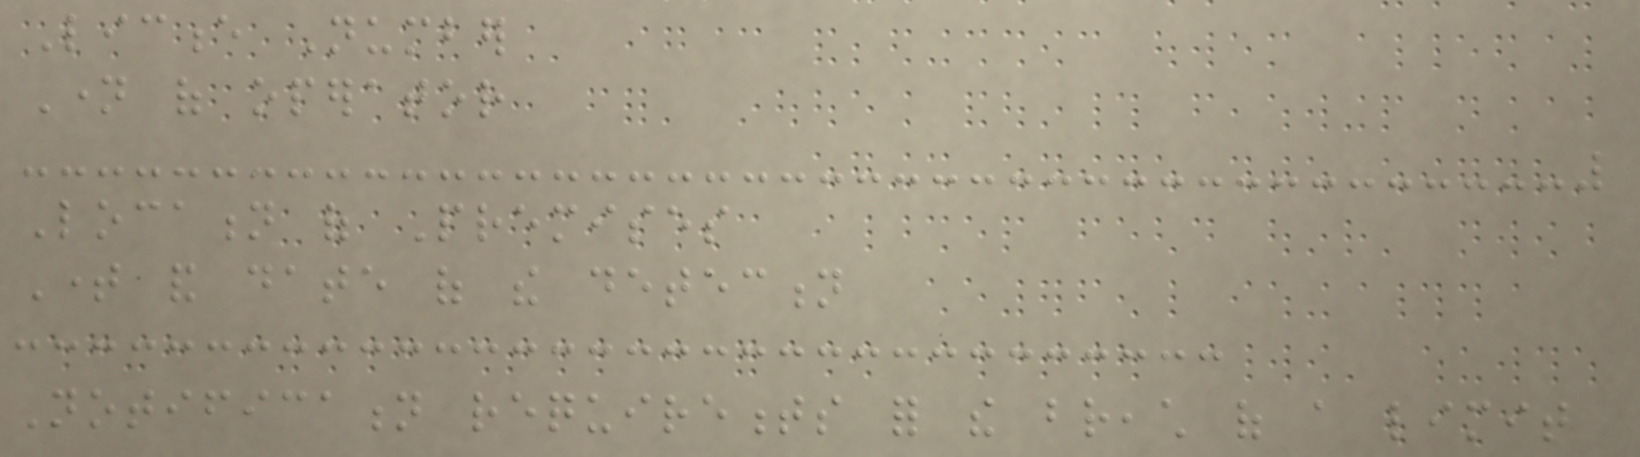Licence Number
Name of operator
Location of Premises
Time and date of the detection
Notification requirements for the breach of a limit
